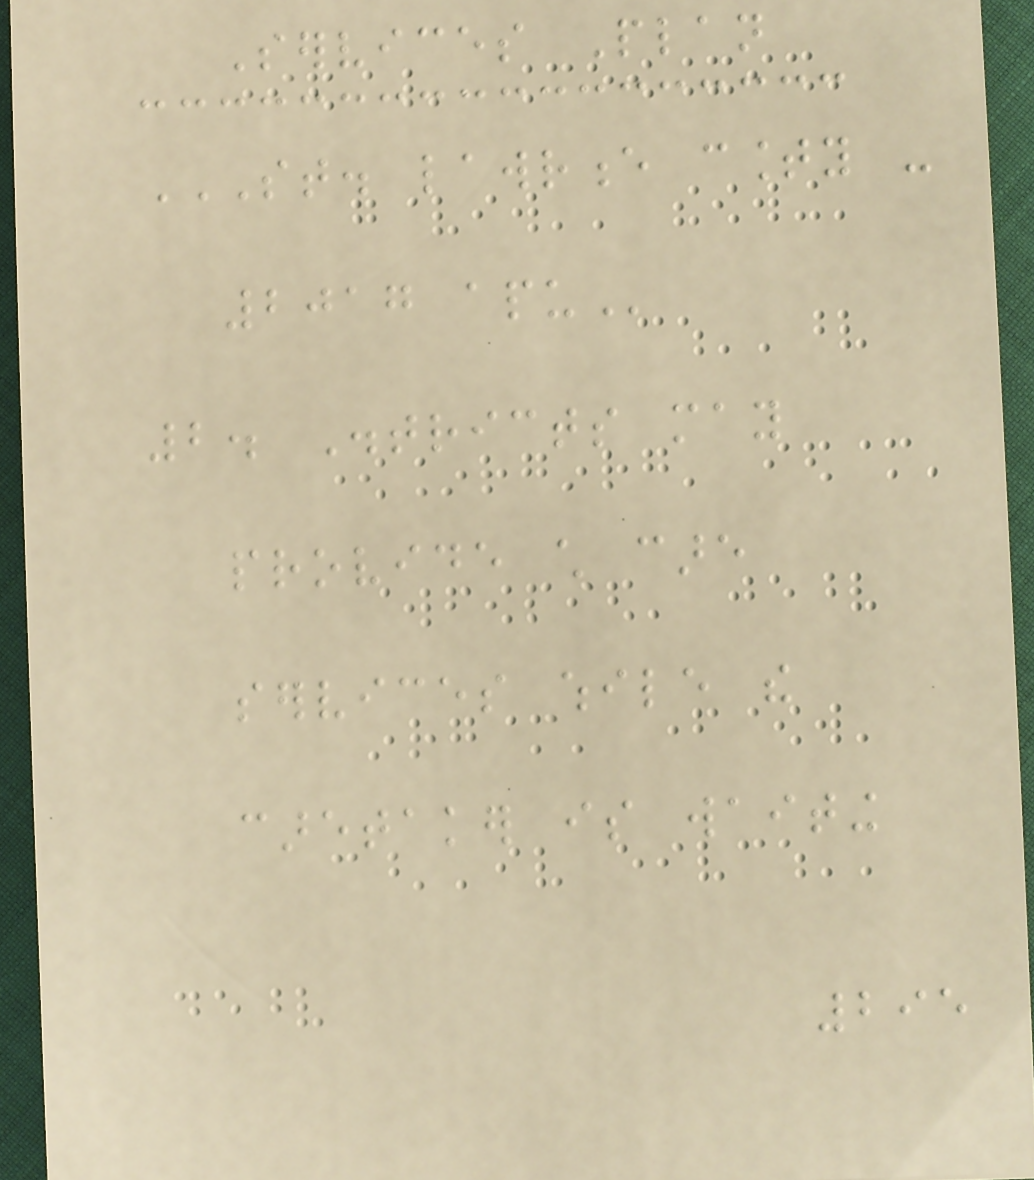Services Plan
ST. LAWRENCE COUNTY -
2017 APU
2. Districts may
provide child care
services while the
caretaker is waiting
295
